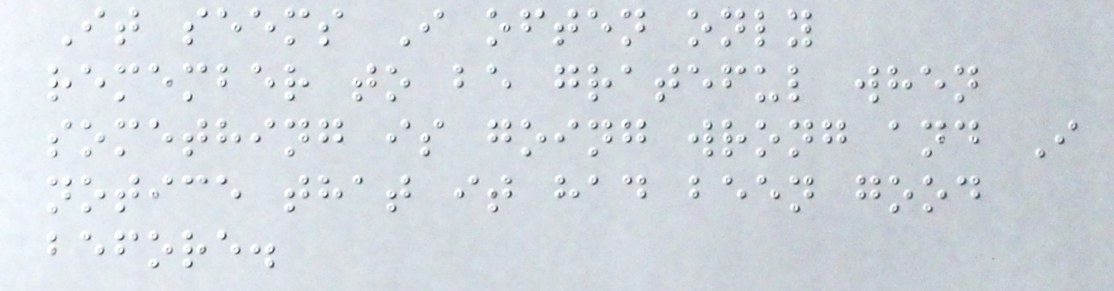It seems I often only
remember to be grateful when
something is going wrong and I
notice that it had been good
before.
